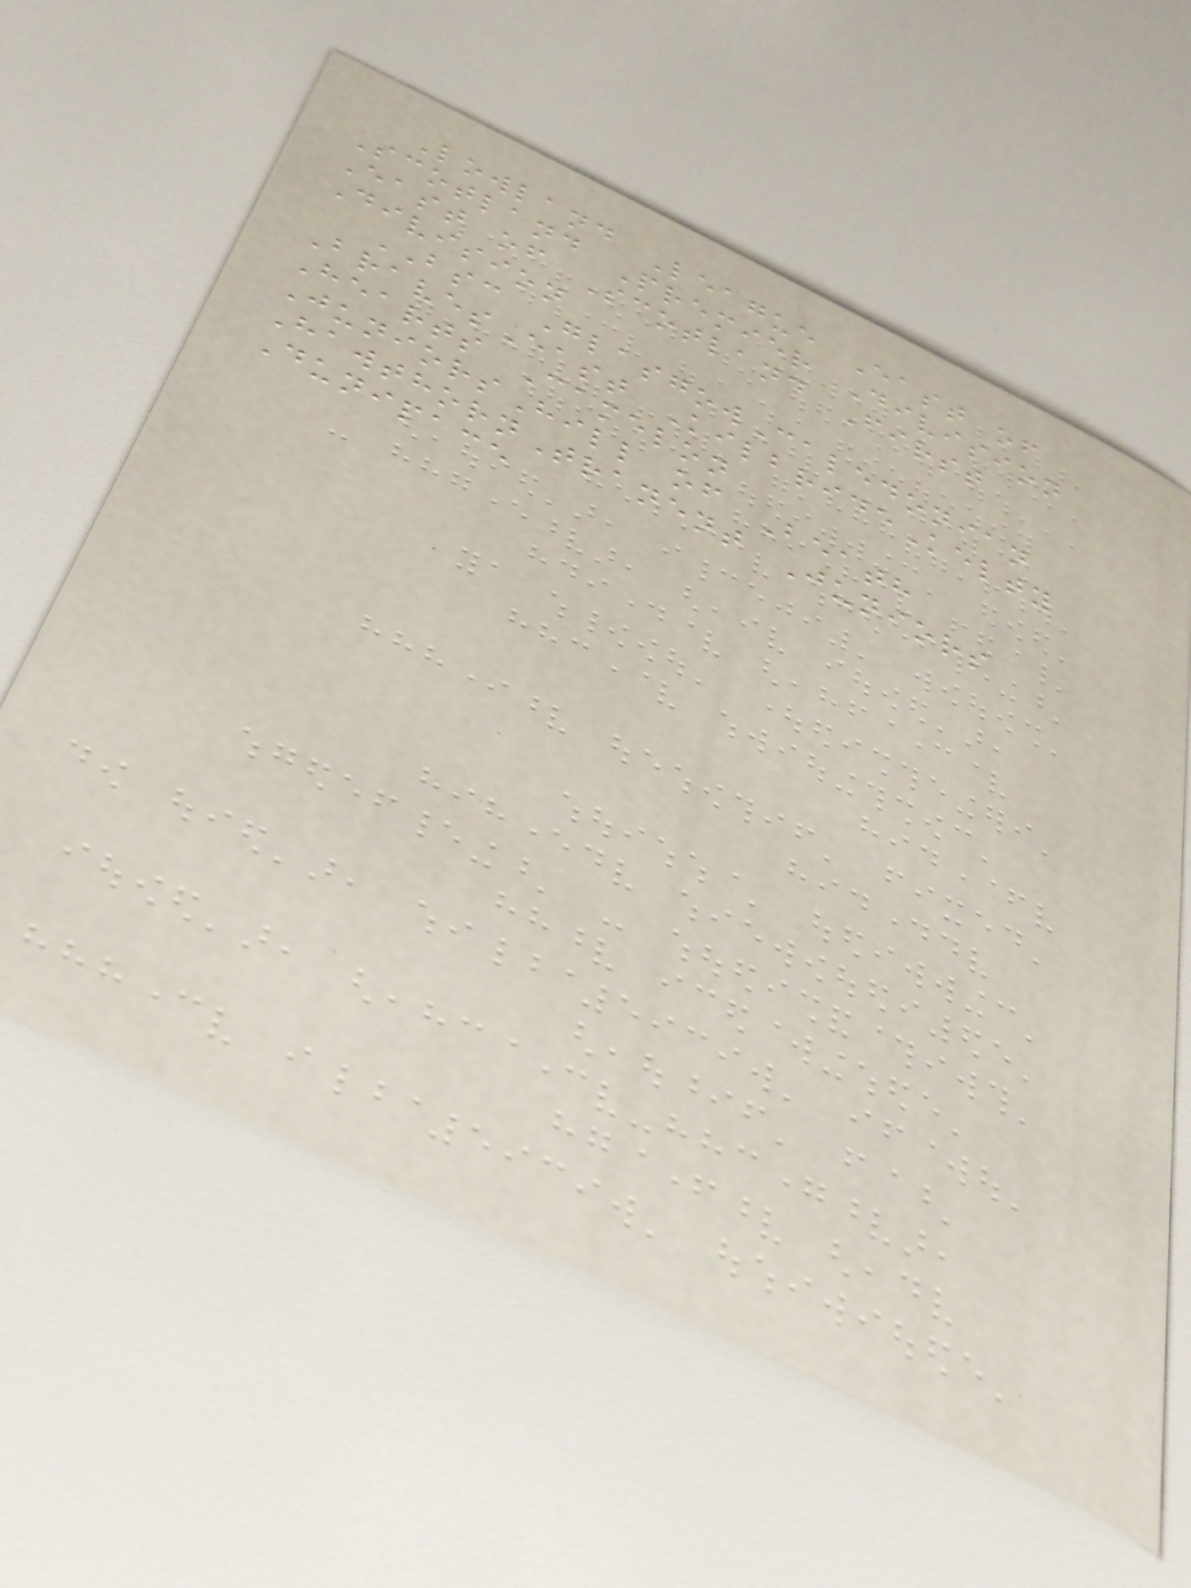Lowland League East of
Scotland Premier Division
East of Scotland First
Division
BSC GlasgowCaledonian
BravesEast KilbrideKelty
Hearts Camelon
JuniorsHill of Beath
HawthornTranent Juniors
Dunipace
